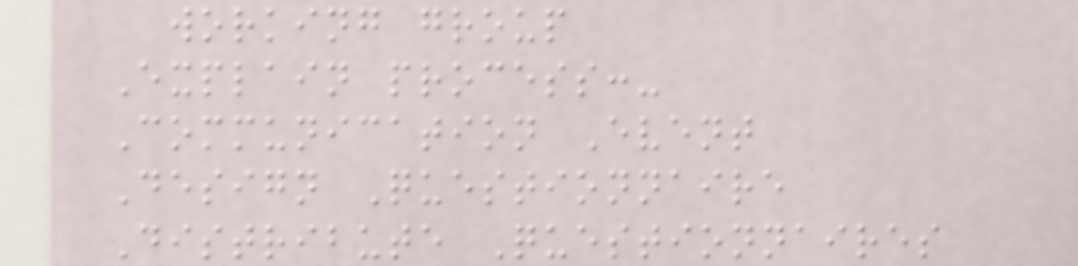working group
Explain process:-
Communication Event
Design Questionnaire
Distribute Questionnaires
